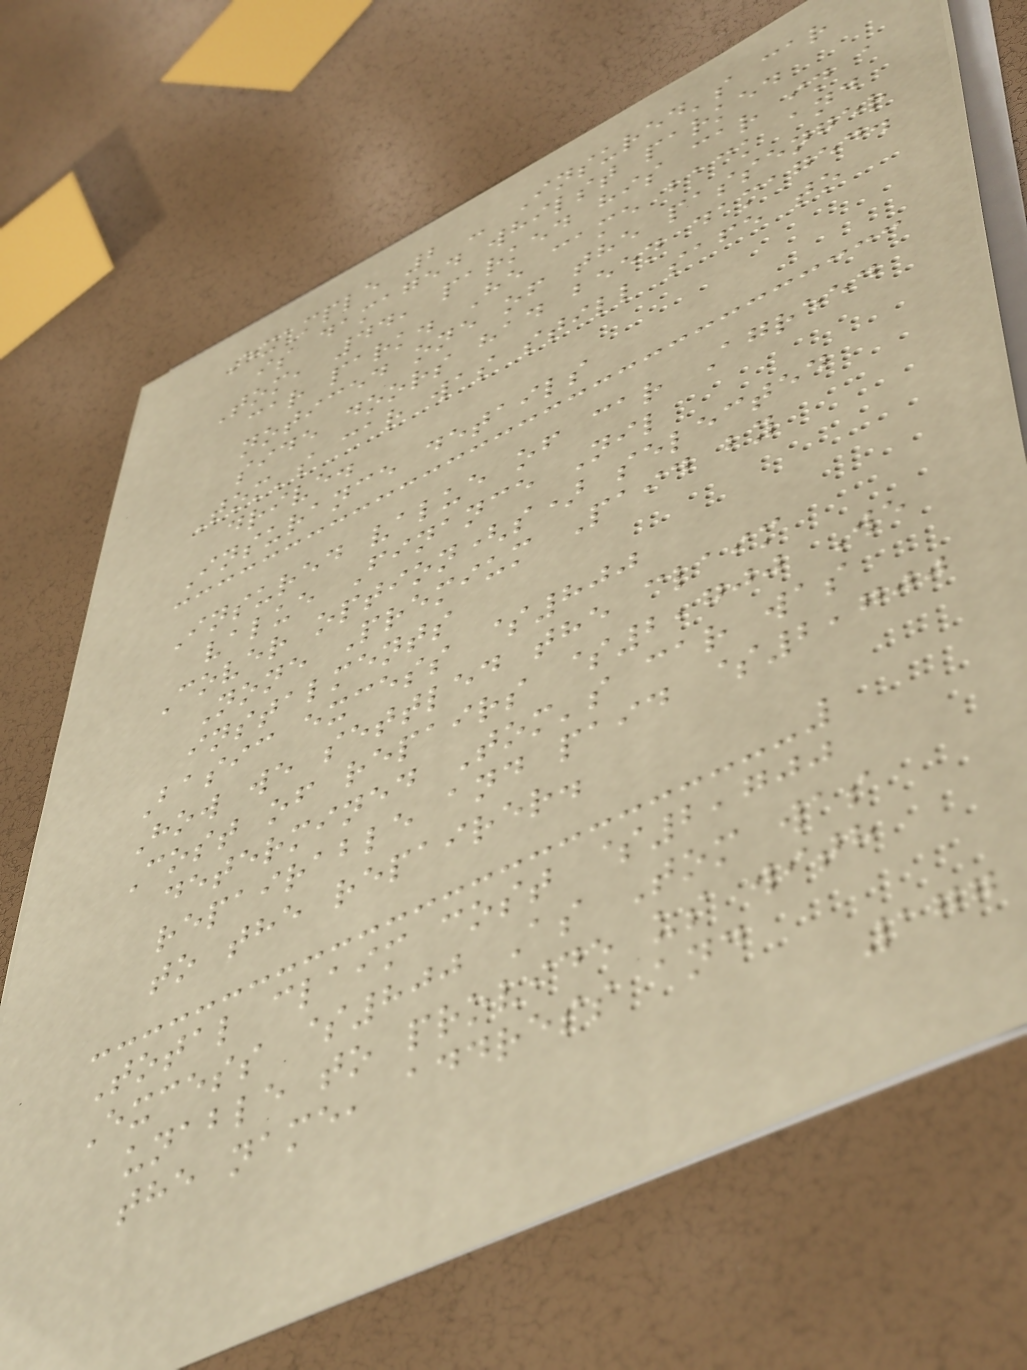Example 2 - Insured's car
is damaged whilst parked
Tom, 44, parked his car in a
car park. He came back and
noticed one of the passenger
side doors had been damaged.
Tom's car was still safe to
drive.
Insurance details
Insured value of car Agreed
value Finance Nil
Cover option(s) selected
None Premium Paid by
instalments
Basic excess $800
How we settled the claim
Cost of repairs $2,700 We
determined Tom's car was
repairable and paid $2,700
to the repairer.
Total claim cost $2,700
Excess $800 As Tom was
unable to provide us with
the name, address and
177
